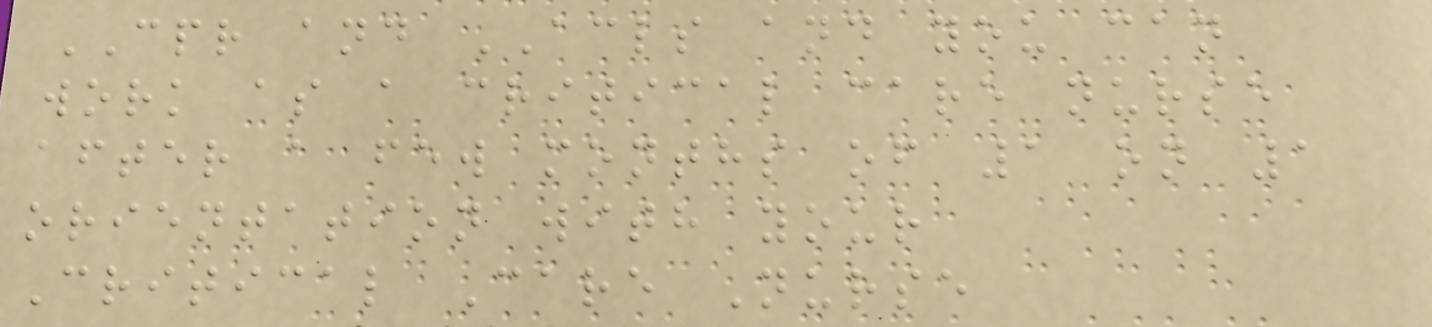CPR and ACLS and you can
work as a critical care nurse
after a few months of 1 on 1
orientation with your
Critical Care Nurse
